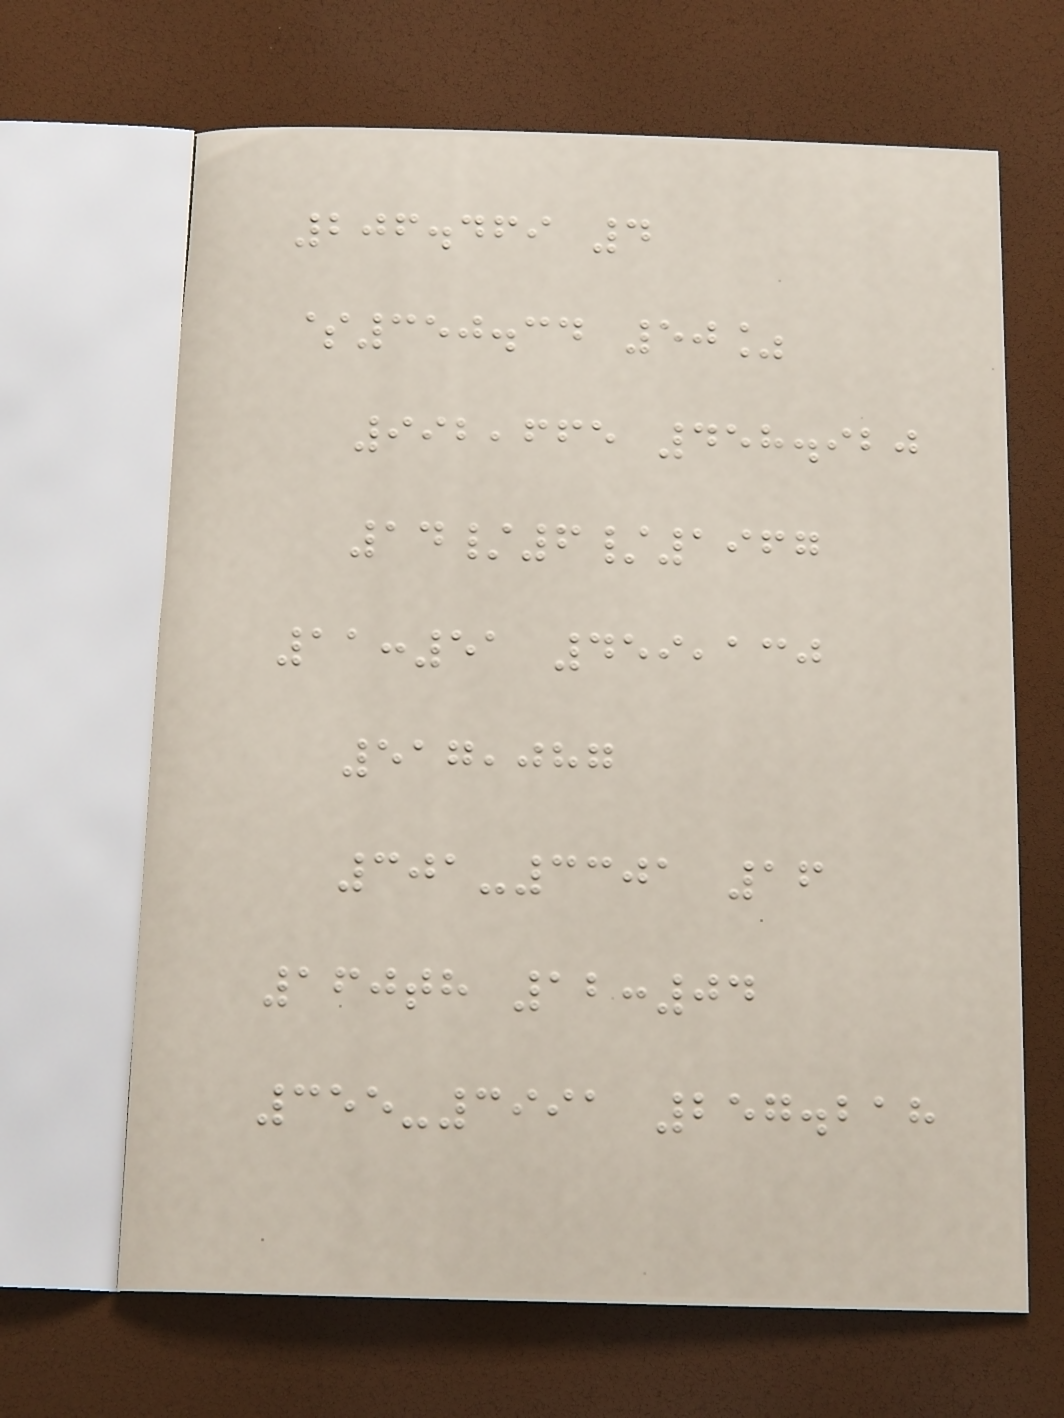206.469 4
$350.34 50%
992,665 458.920
14/6/1967
11:51 459,130
517,087
301-3301 16
160th 12:04
355-3991 257.218
